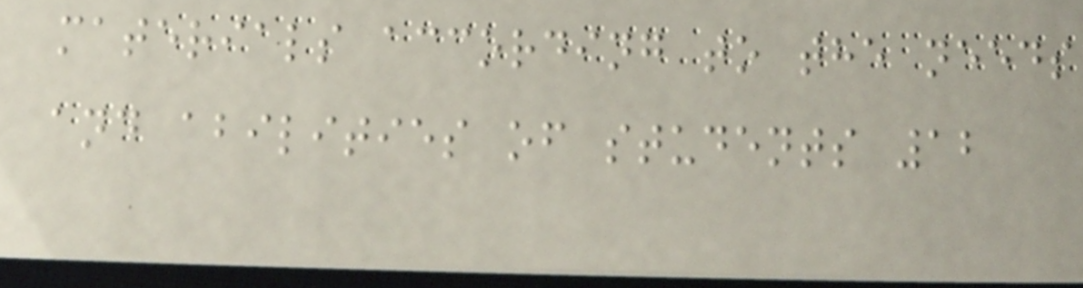materials according to the needs
and abilities of students 12
